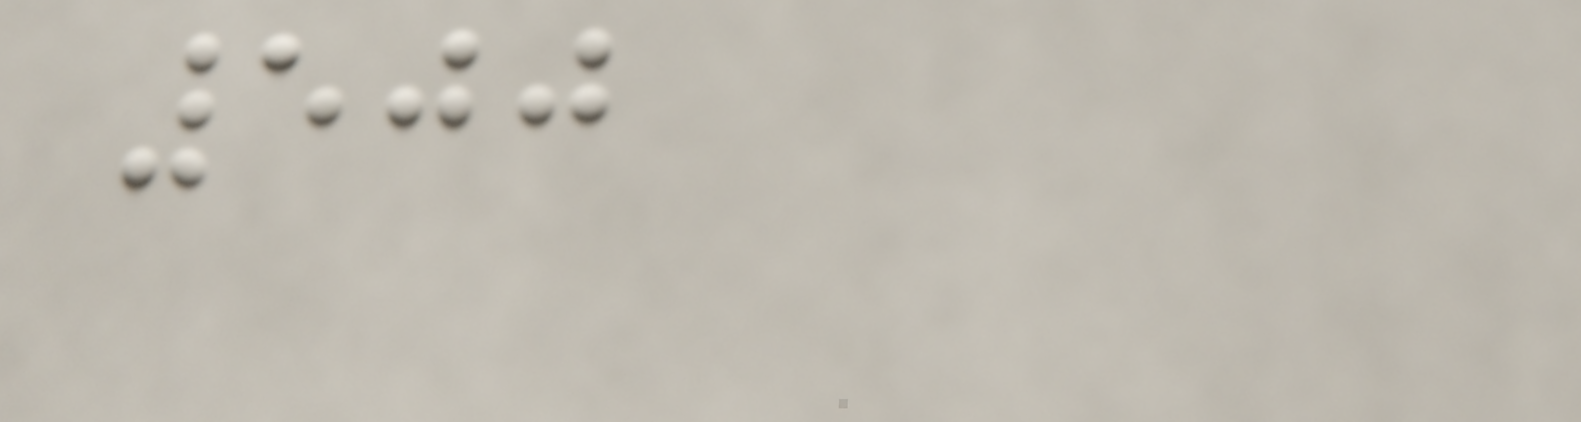500
